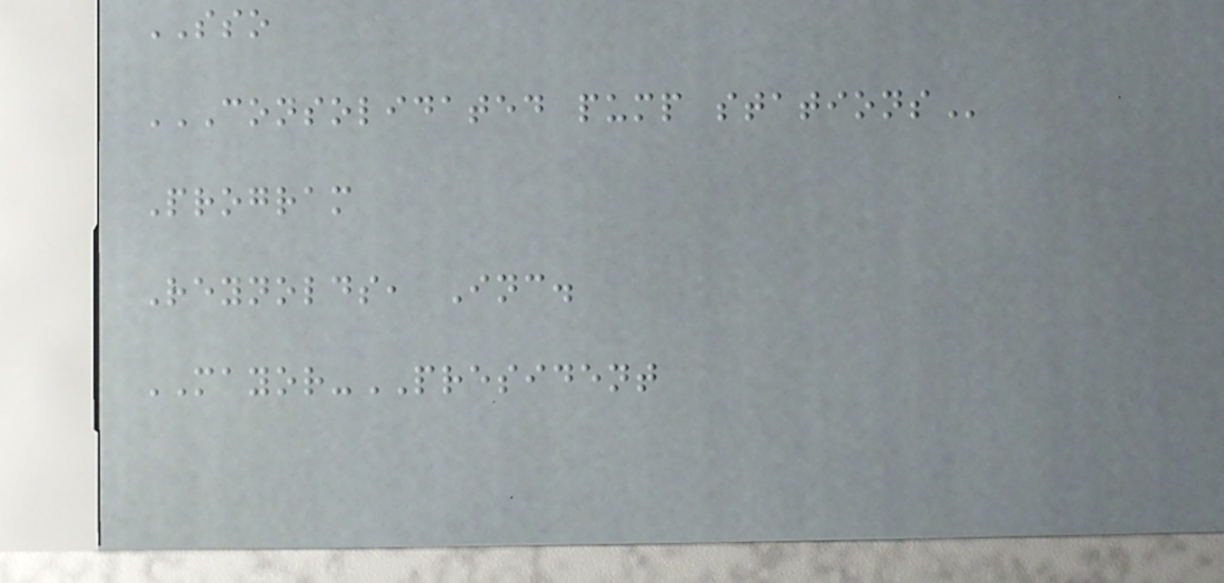SSO
CONSOLIDATED PUMP STATIONS
Program
Reynolds, Inc.
MAYOR-PRESIDENT
